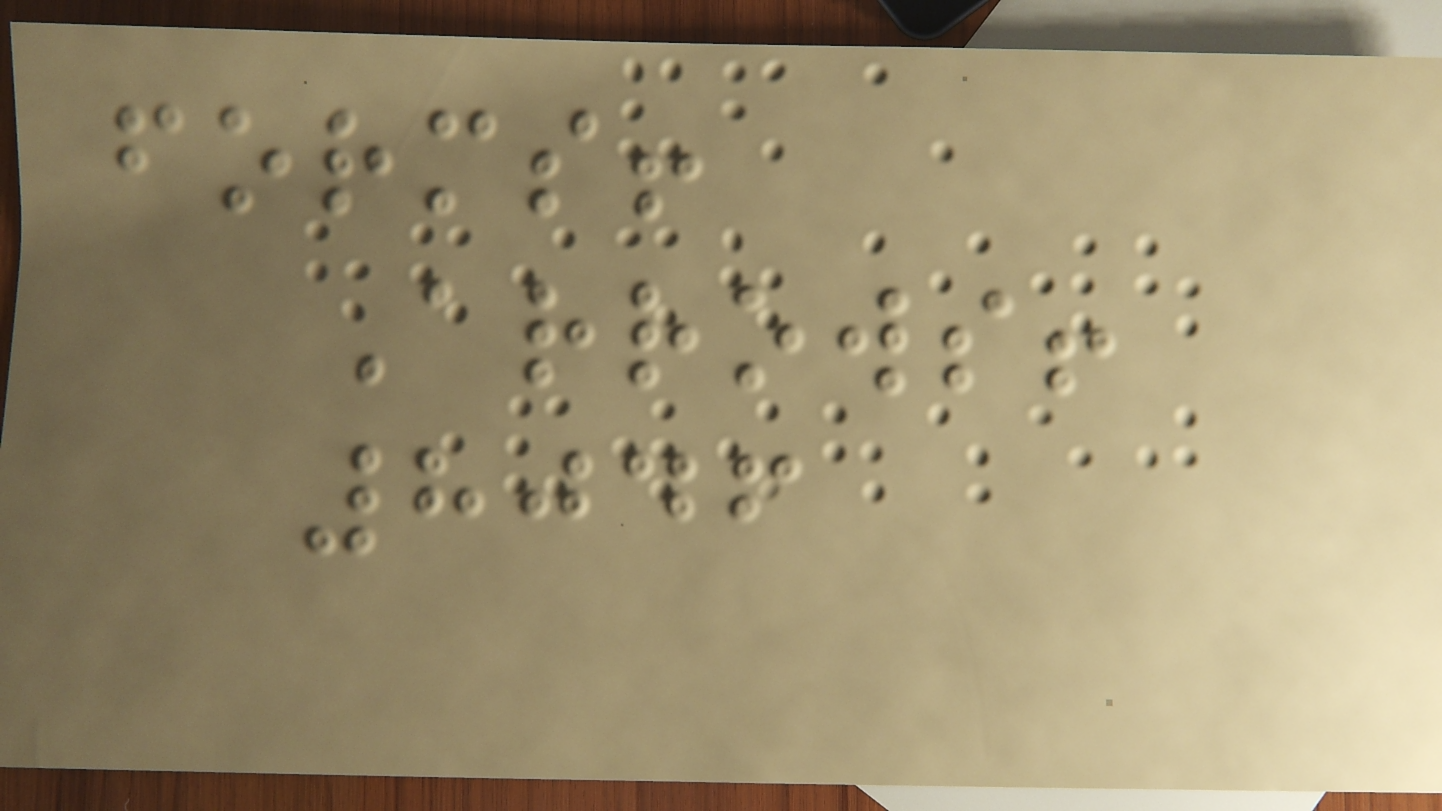forms!
Arrows!
8046
